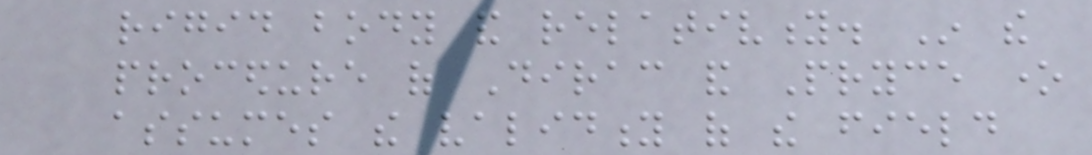rigid body and relativity. In the
procedure of Dirac and Pryce one
assumes the validity of the field
